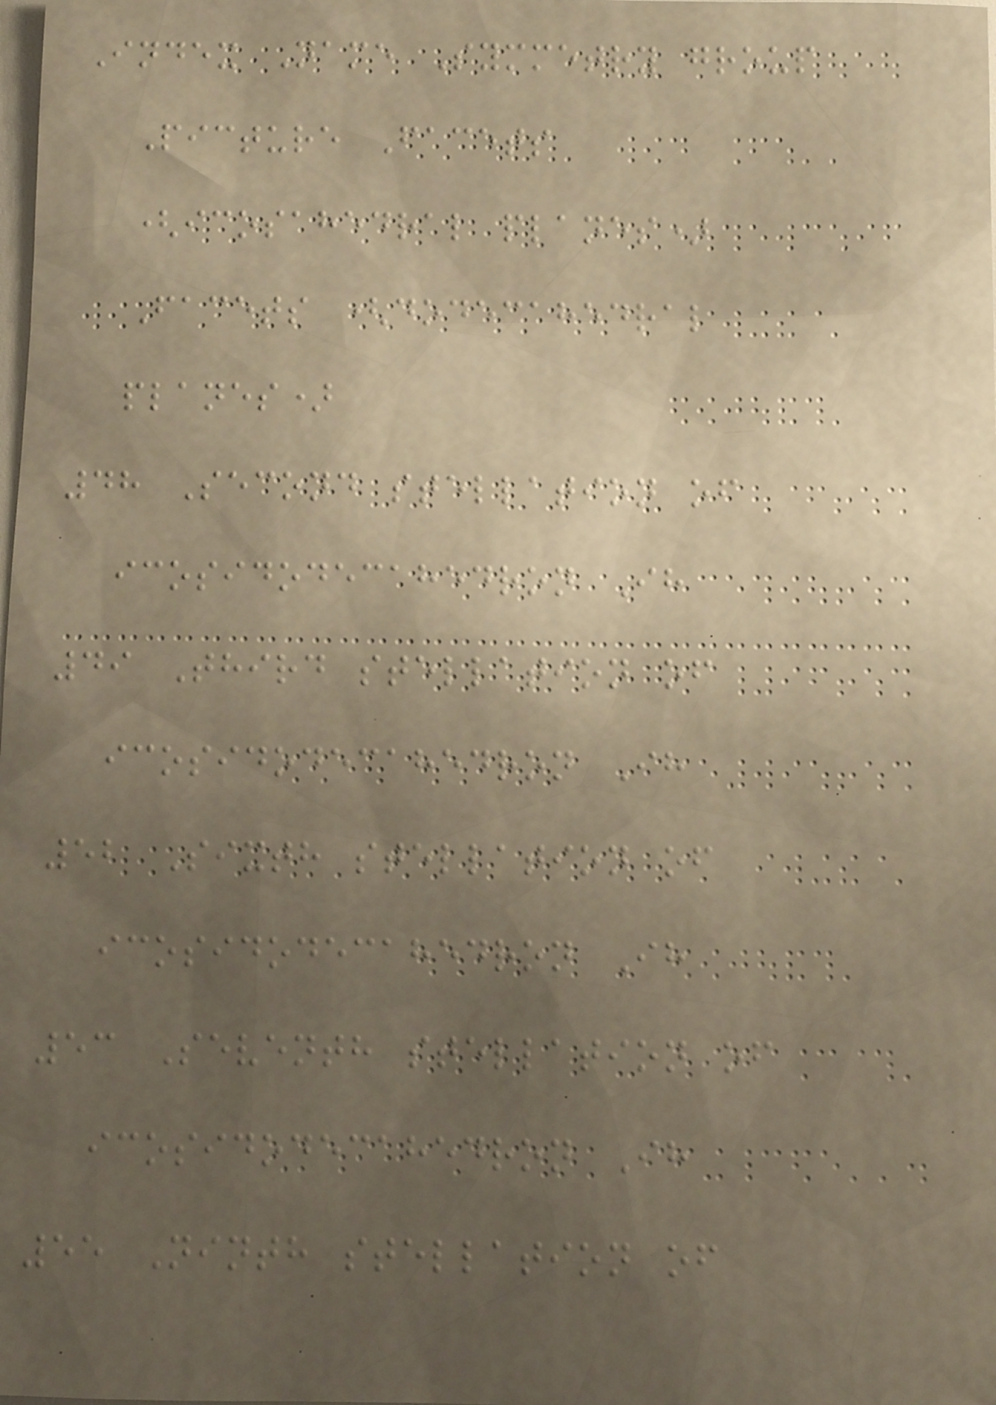Index Name Symmetry group
Picture Facets
(icosahedral planes)
Facets (dodecahedral
planes)
48 Second stellation of
icosidodecahedron Ih
49 Third stellation of
icosidodecahedron Ih
52 Sixth stellation of
icosidodecahedron Ih
53 Seventh stellation of
icosidodecahedron Ih
55 Ninth stellation of
